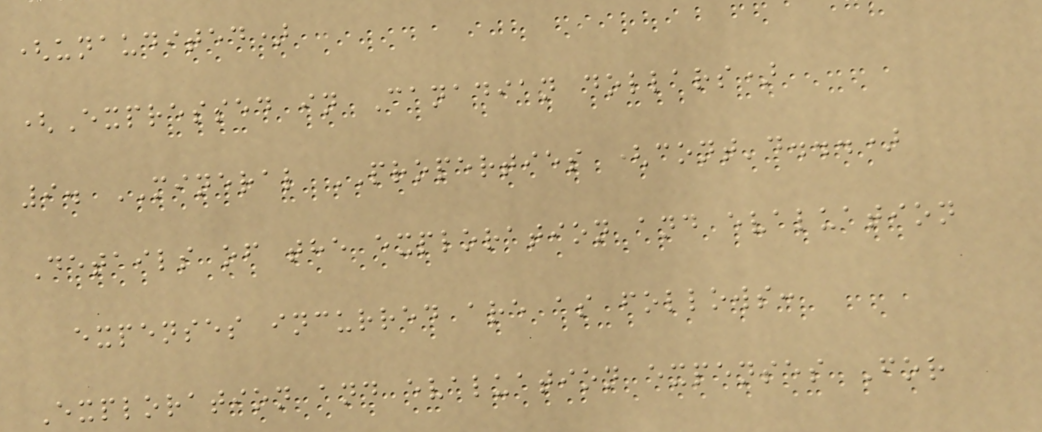(unaudited)
(Expressed in Canadian dollars)
9. MINERAL PROPERTIES (cont'd...)
Details of the exploration and evaluation
expenses incurred are as follows:
Exploration and evaluation expenses For
